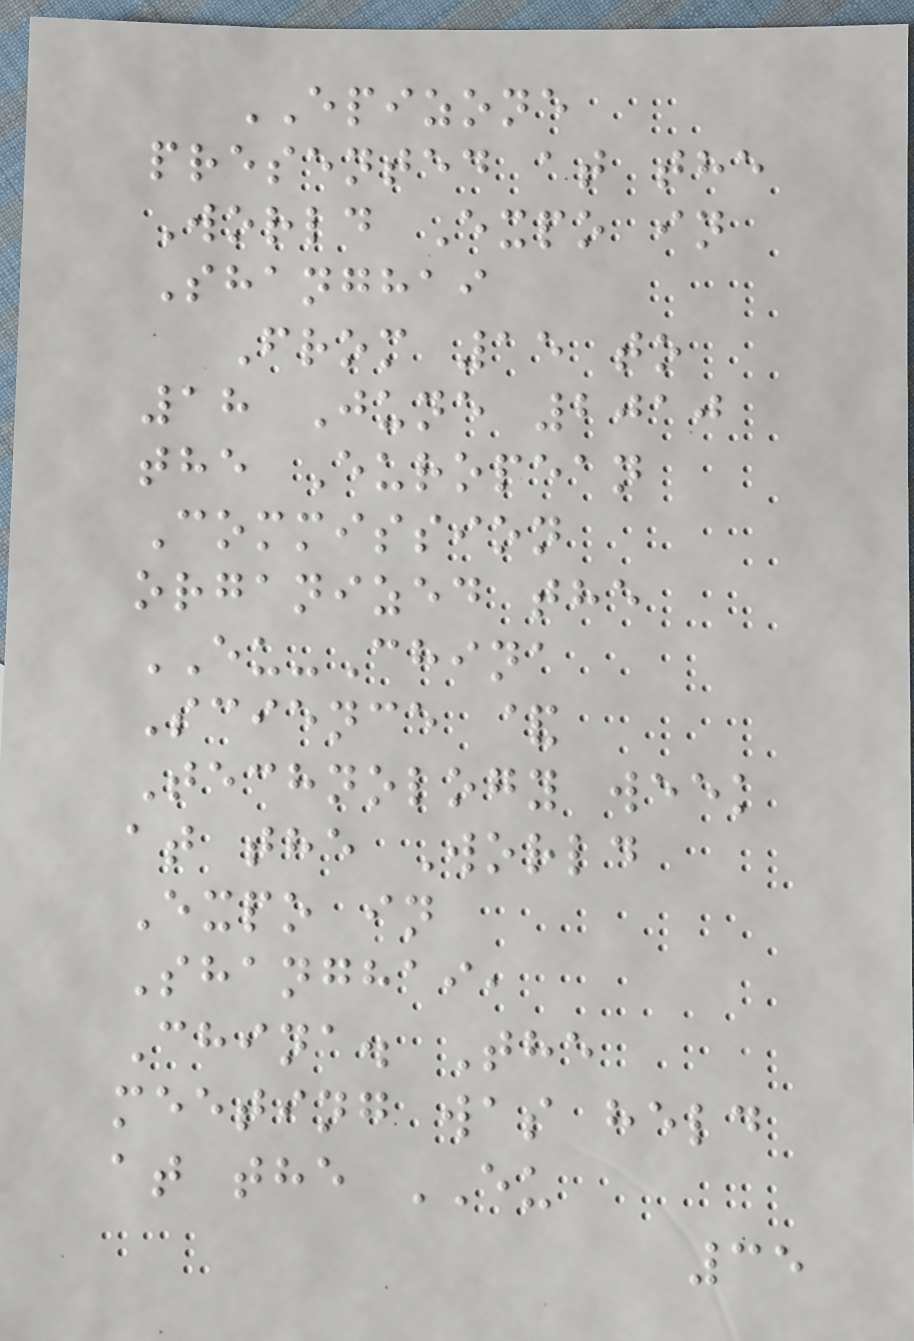EPIZONE
presented at the
World Expo in
Shanghai
From 15 to
18 June 2010
the European
Commission
organized the
EU-China
Science &
Technology week
at the World
Expo in
Shanghai,
China. The
meeting was held
at the EU
35
